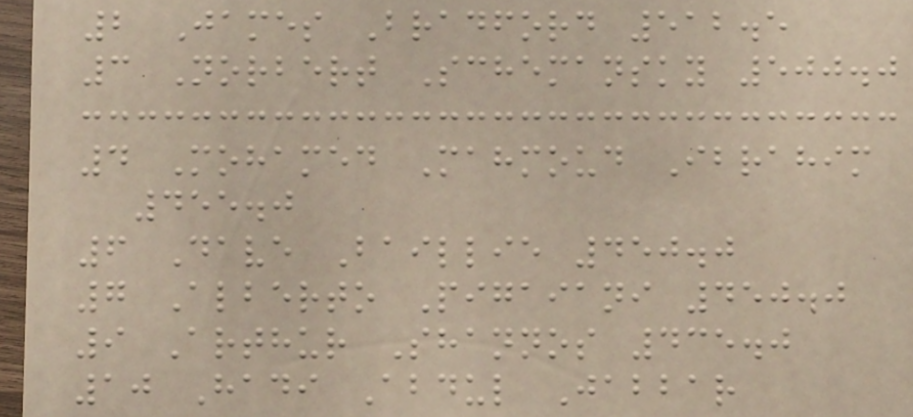2 James Bradford 512.5
3 Norbert Schemansky 500.0
4 Mohamed Mahmoud Ibrahim
455.0
6 Dave Baillie 450.0
7 Alberto Pigaiani 450.0
9 Arthur Shannos 435.0
10 Hadi Abdul Jabbar
